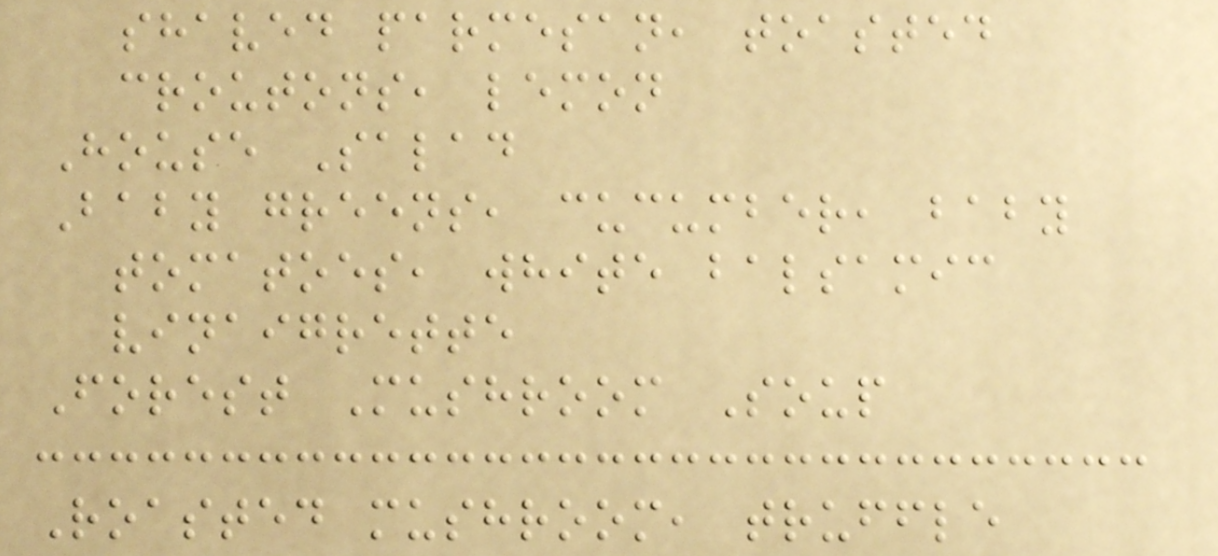shaved parmesan, toasted
croutons, lemon
House Salad
Baby greens, cucumber, baby
tomatoes, white balsamic
vinaigrette
Forest Mushroom Soup
Roasted mushroom, truffle
